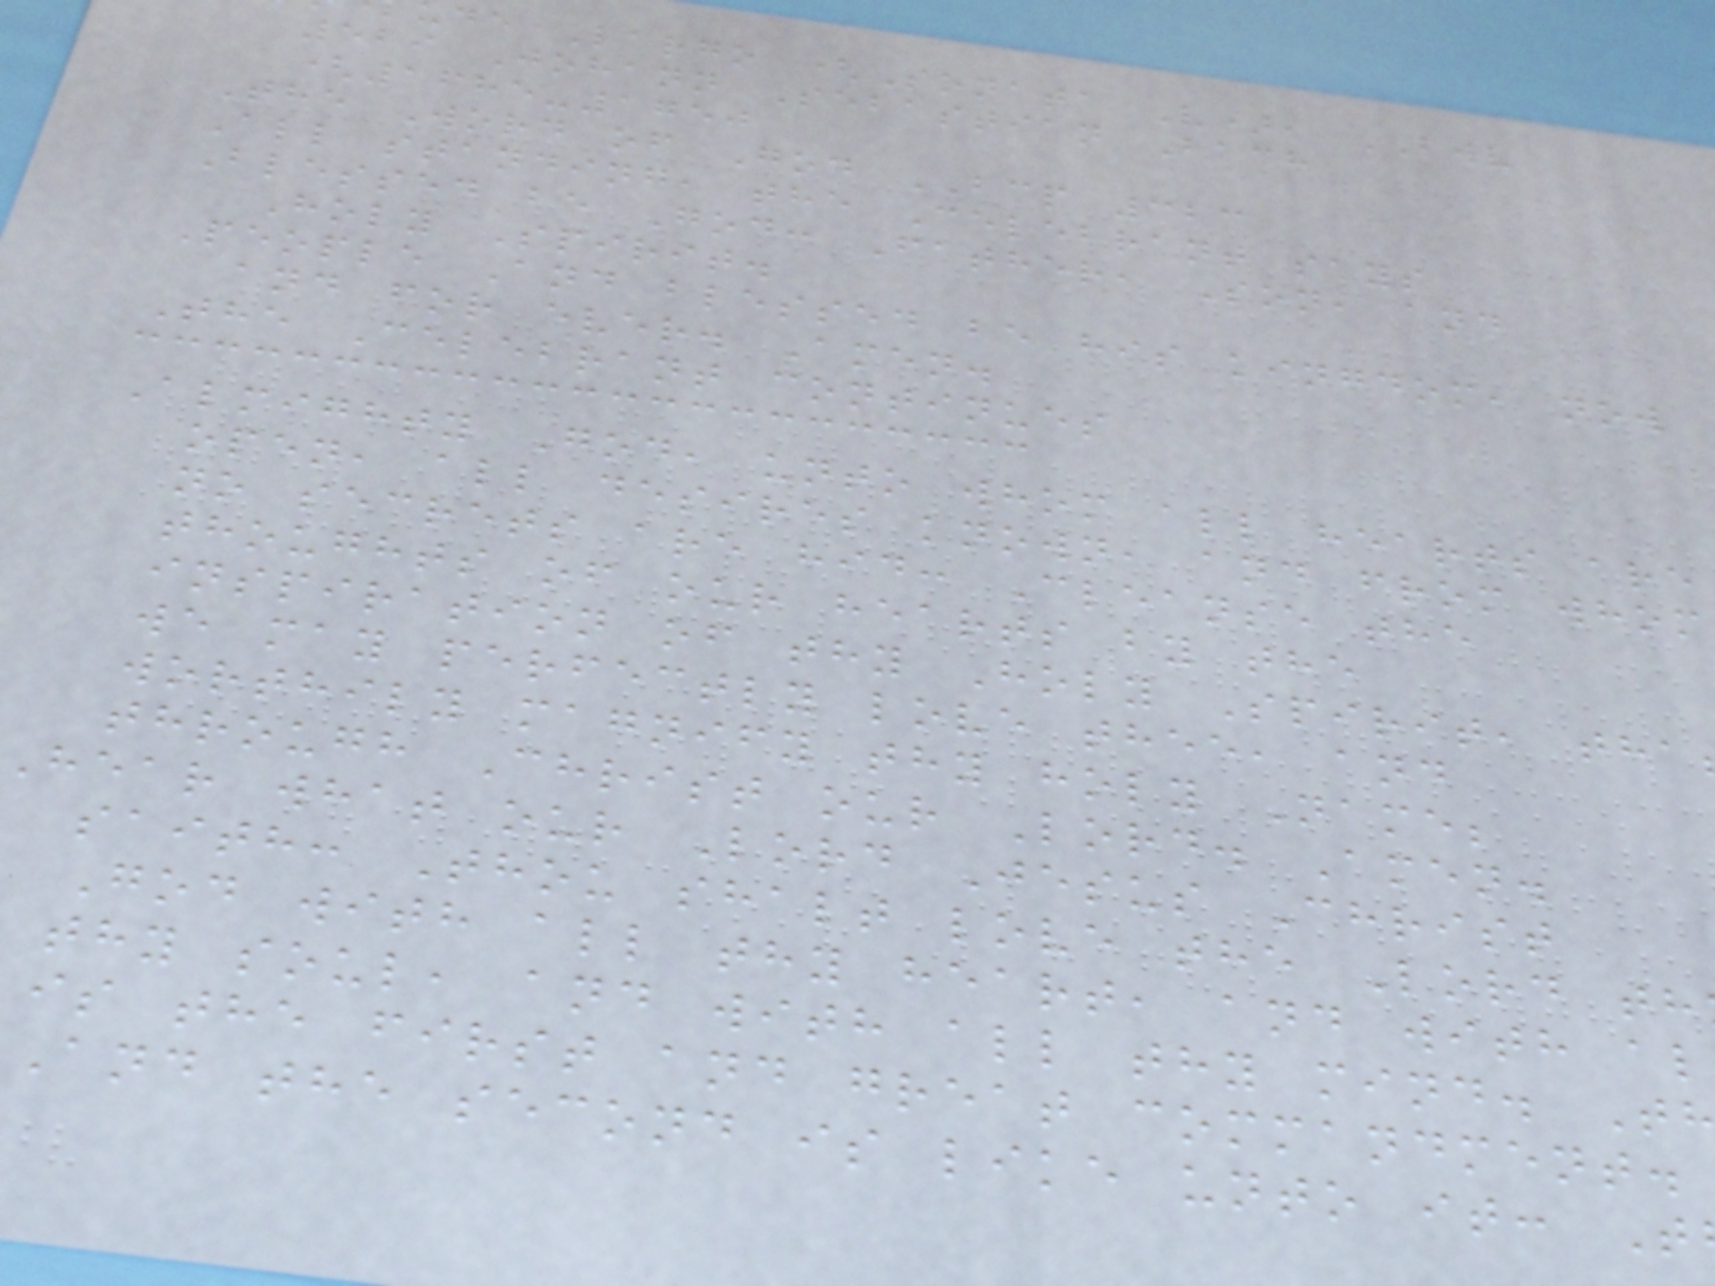de Largo (Sonata V), BWV
529 Johann Sebastian Bach
(1685-1750
The Word of God BCP 323
All standing, the Celebrant says
Blessed be God: Father, Son, and
Holy Spirit.
People And blessed be his kingdom, now
and for ever. Amen.
The Celebrant continues
Almighty God, unto whom all hearts are
open, all desires known, and from whom
no secrets are hid: Cleanse the
thoughts of our hearts by the
inspiration of thy Holy Spirit, tha
we may perfectly love thee, and
worthily magnify thy holy Name;
through Christ our Lord. Amen.
hear what our Lord Jesus Christ
saith: Thou shalt love the Lord th
God with all thy heart, and with al
thy soul, and with all thy mind. T
is the first and great commandment.
And the second is like unto it: T
